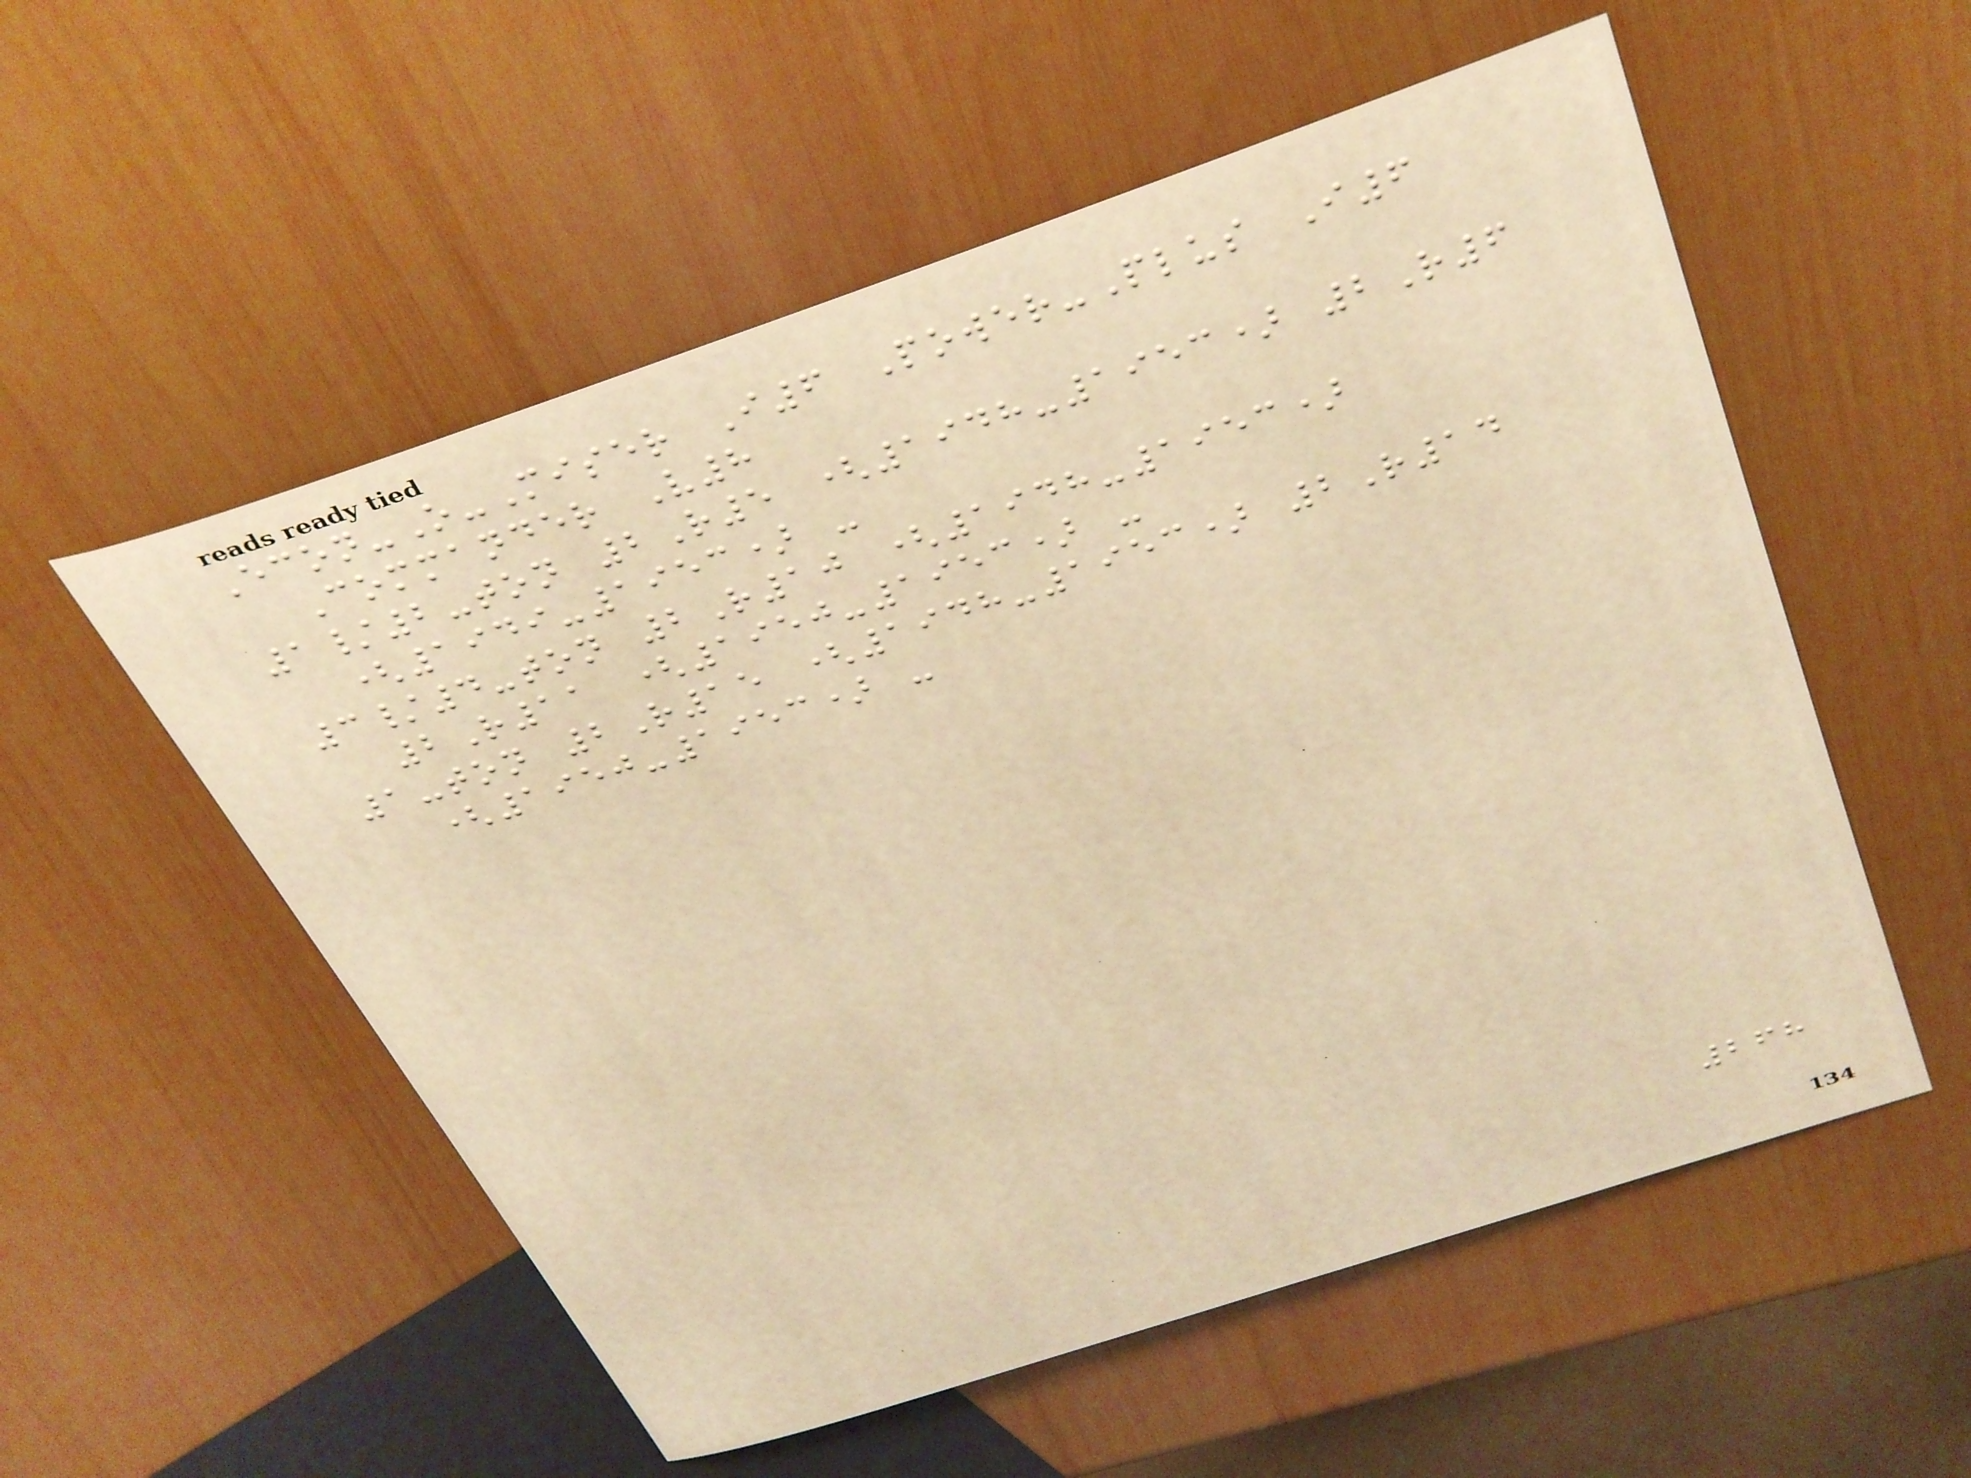Econ-O-Miser I6 Power-Plus I6
Commander V8
1/2-ton 2R5 (1948-1953) 2R6
(1949-1953) -
3/4-ton 2R10 (1948-1953)
2R11 (1950-1953) -
1-ton 2R15 (1948-1953) 2R14
(1950-1953) -
268
